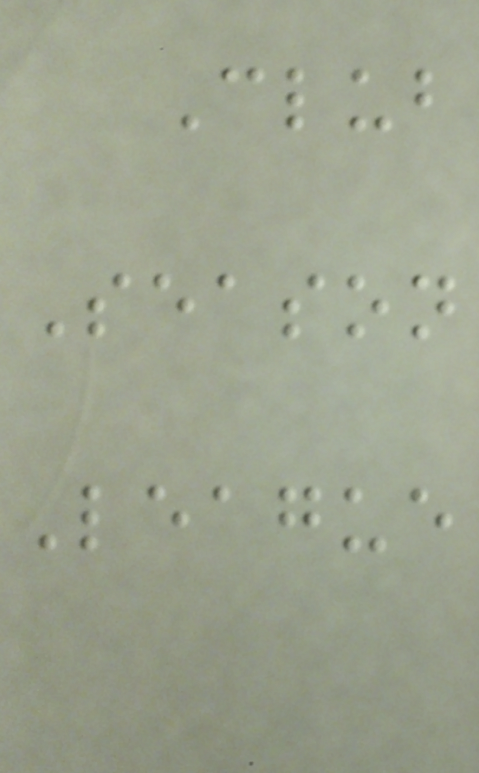Club
Season
League
